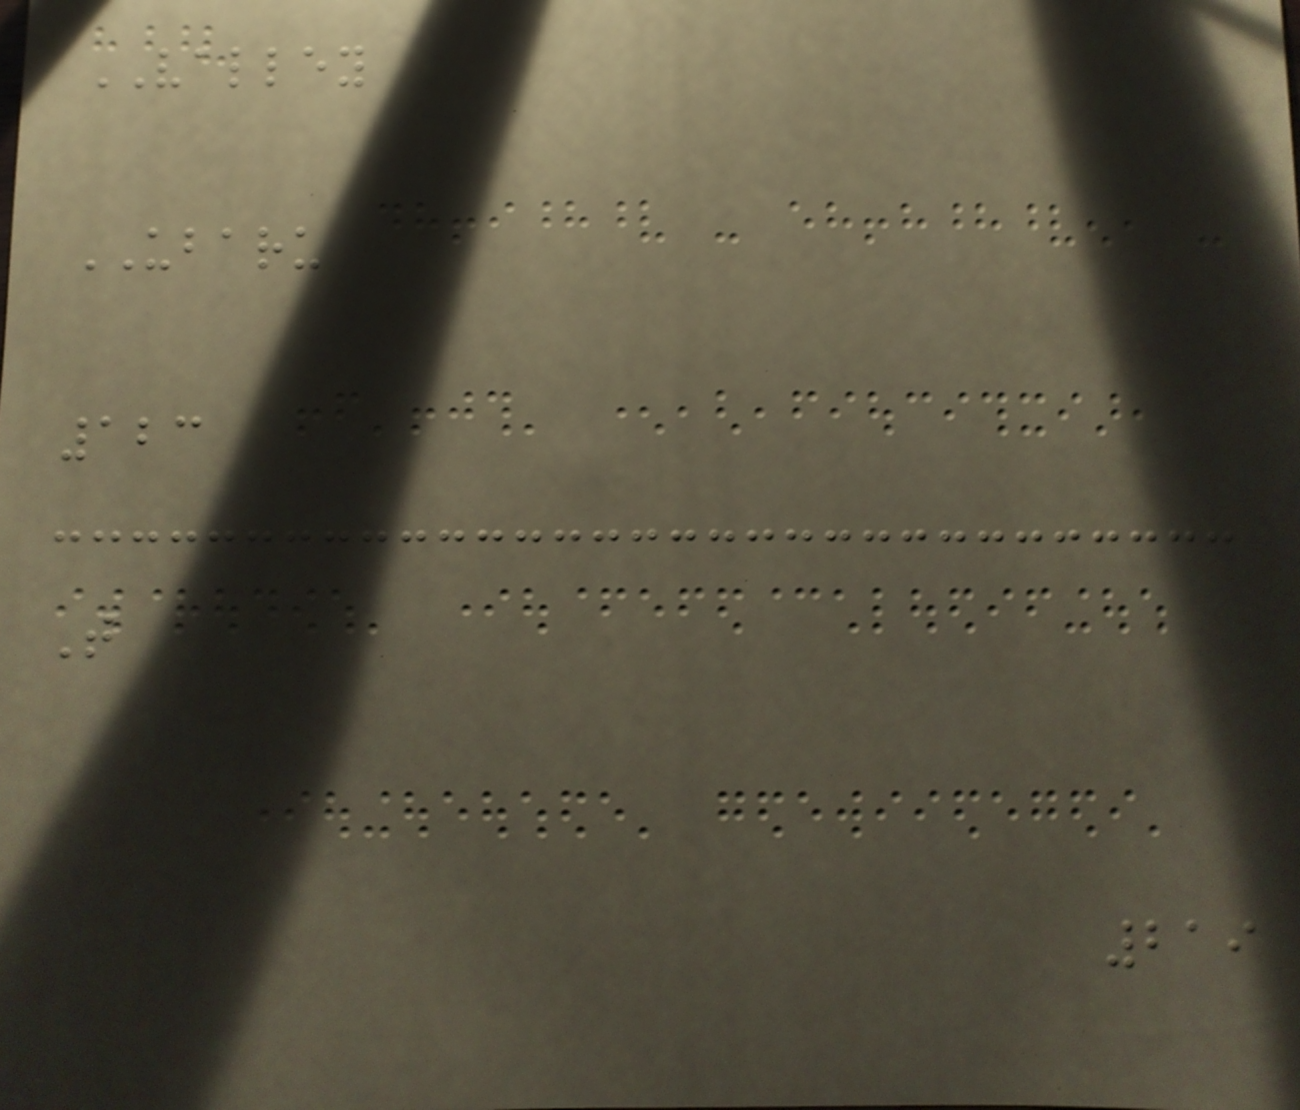VALLEY
UBARU
123
T
219
